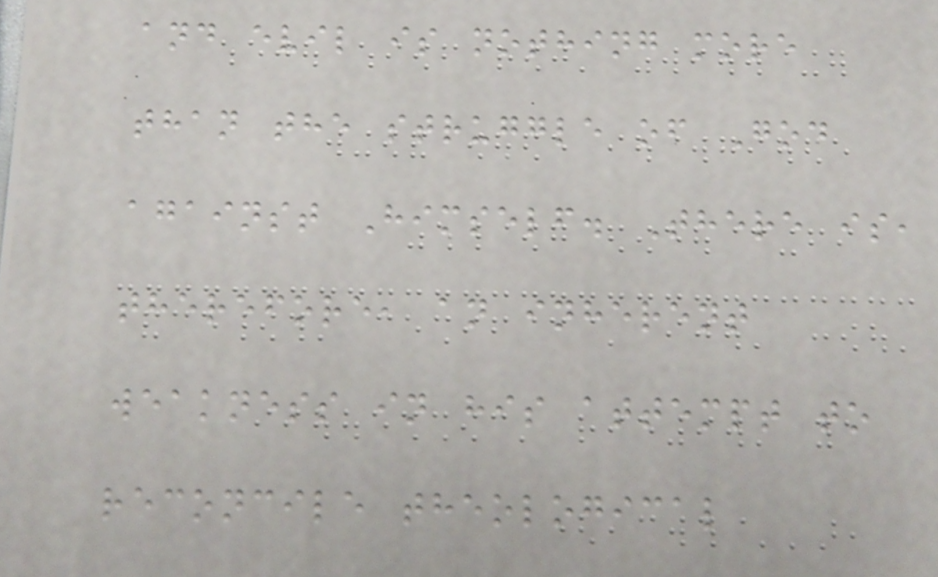and evil is nothing more
than the struggle of God
against Himself. There is,
therefore, an inherent
weakness in his attempt to
reconcile theological
